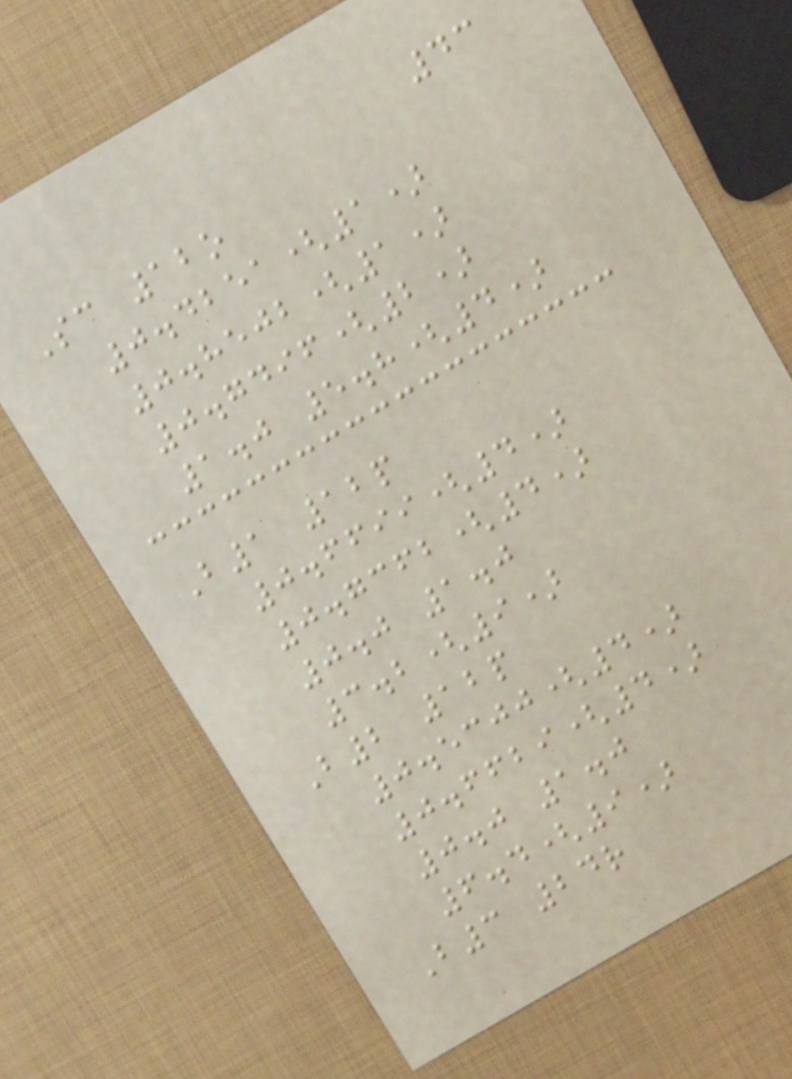43
Sc 12o
0.4251(1)
0.8502(1)
0.7496(2)
1.0 5.8(4)
B1 12p
0.6699(4)
0.7362(4)
0.0 1.0
3.2(9)
B2 12p
0.5300(4)
0.6629(4)
0.0 1.0
6.4(9)
B3 24r
